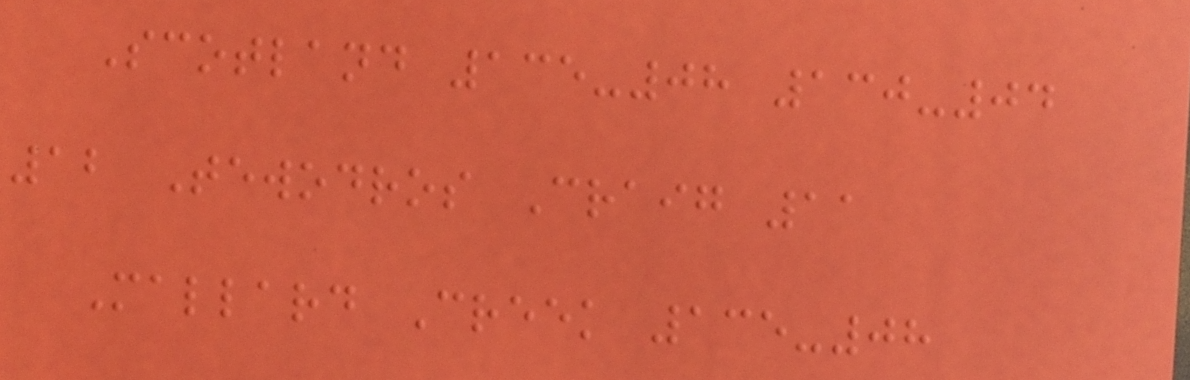Scotland 135-08 130-04
12 Tewodros Craig 11
Mallard Creek 135-08
